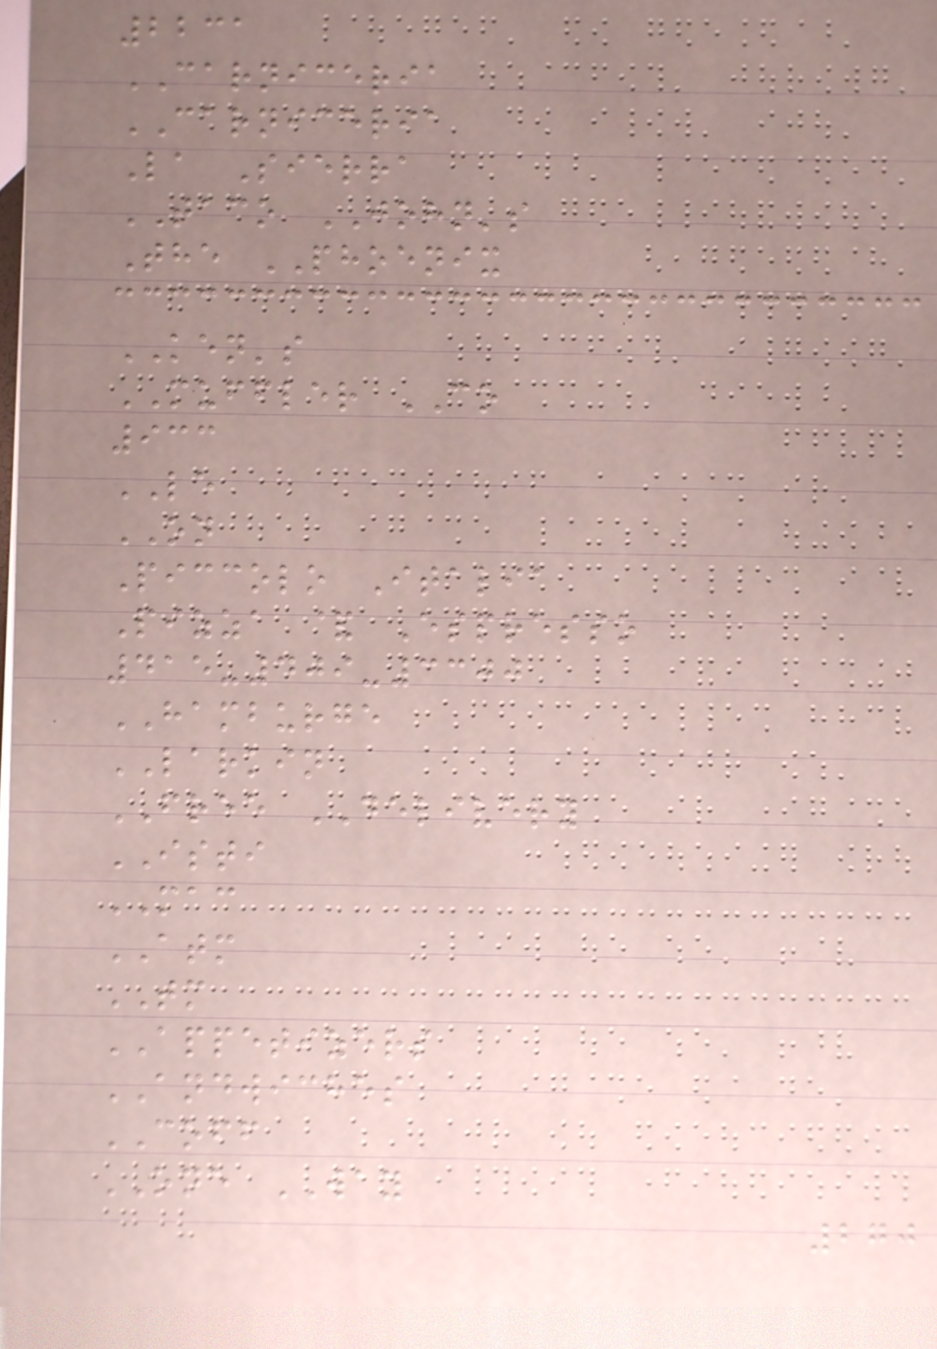2231
CARNICERIA
CARNICERIA
La Sierra
TACO JOHN's
The PHOENIX
KEN's
MUFFLER CO
933
LE
ON
Piccolo Italia
Pizza & Espresso
415-409-3300
HAMBURGE
LARKIN
FREE DELIVERY
ISTI
MAC
ATM
TM
APPETIZERS
ANDWICHES
COFF
ONE WAY
270
